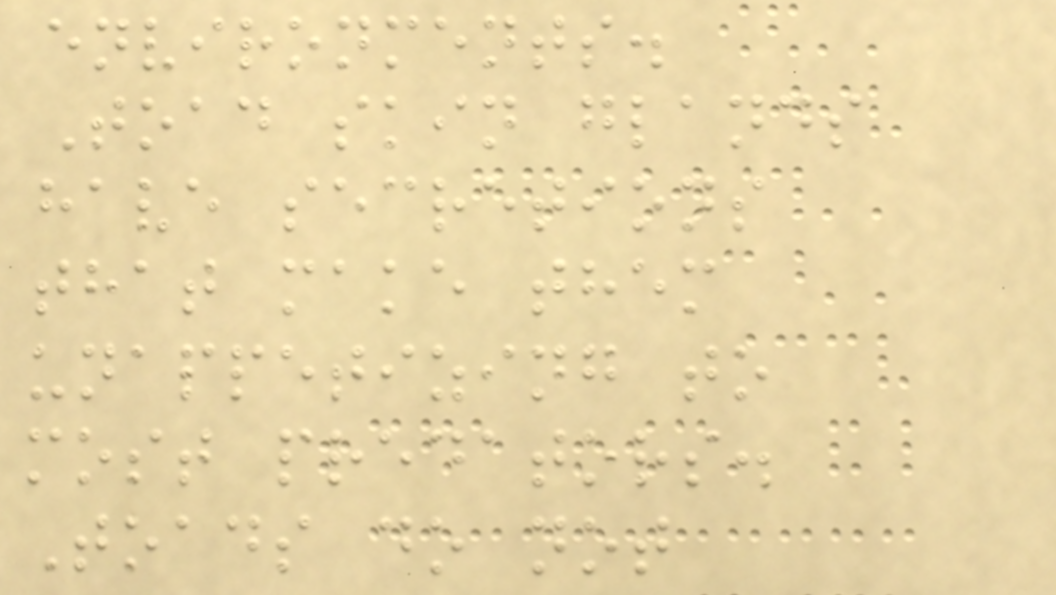environments.
Toad skin glands
have secretions
that make them
unappetizing to
most predators.
Toads do not
